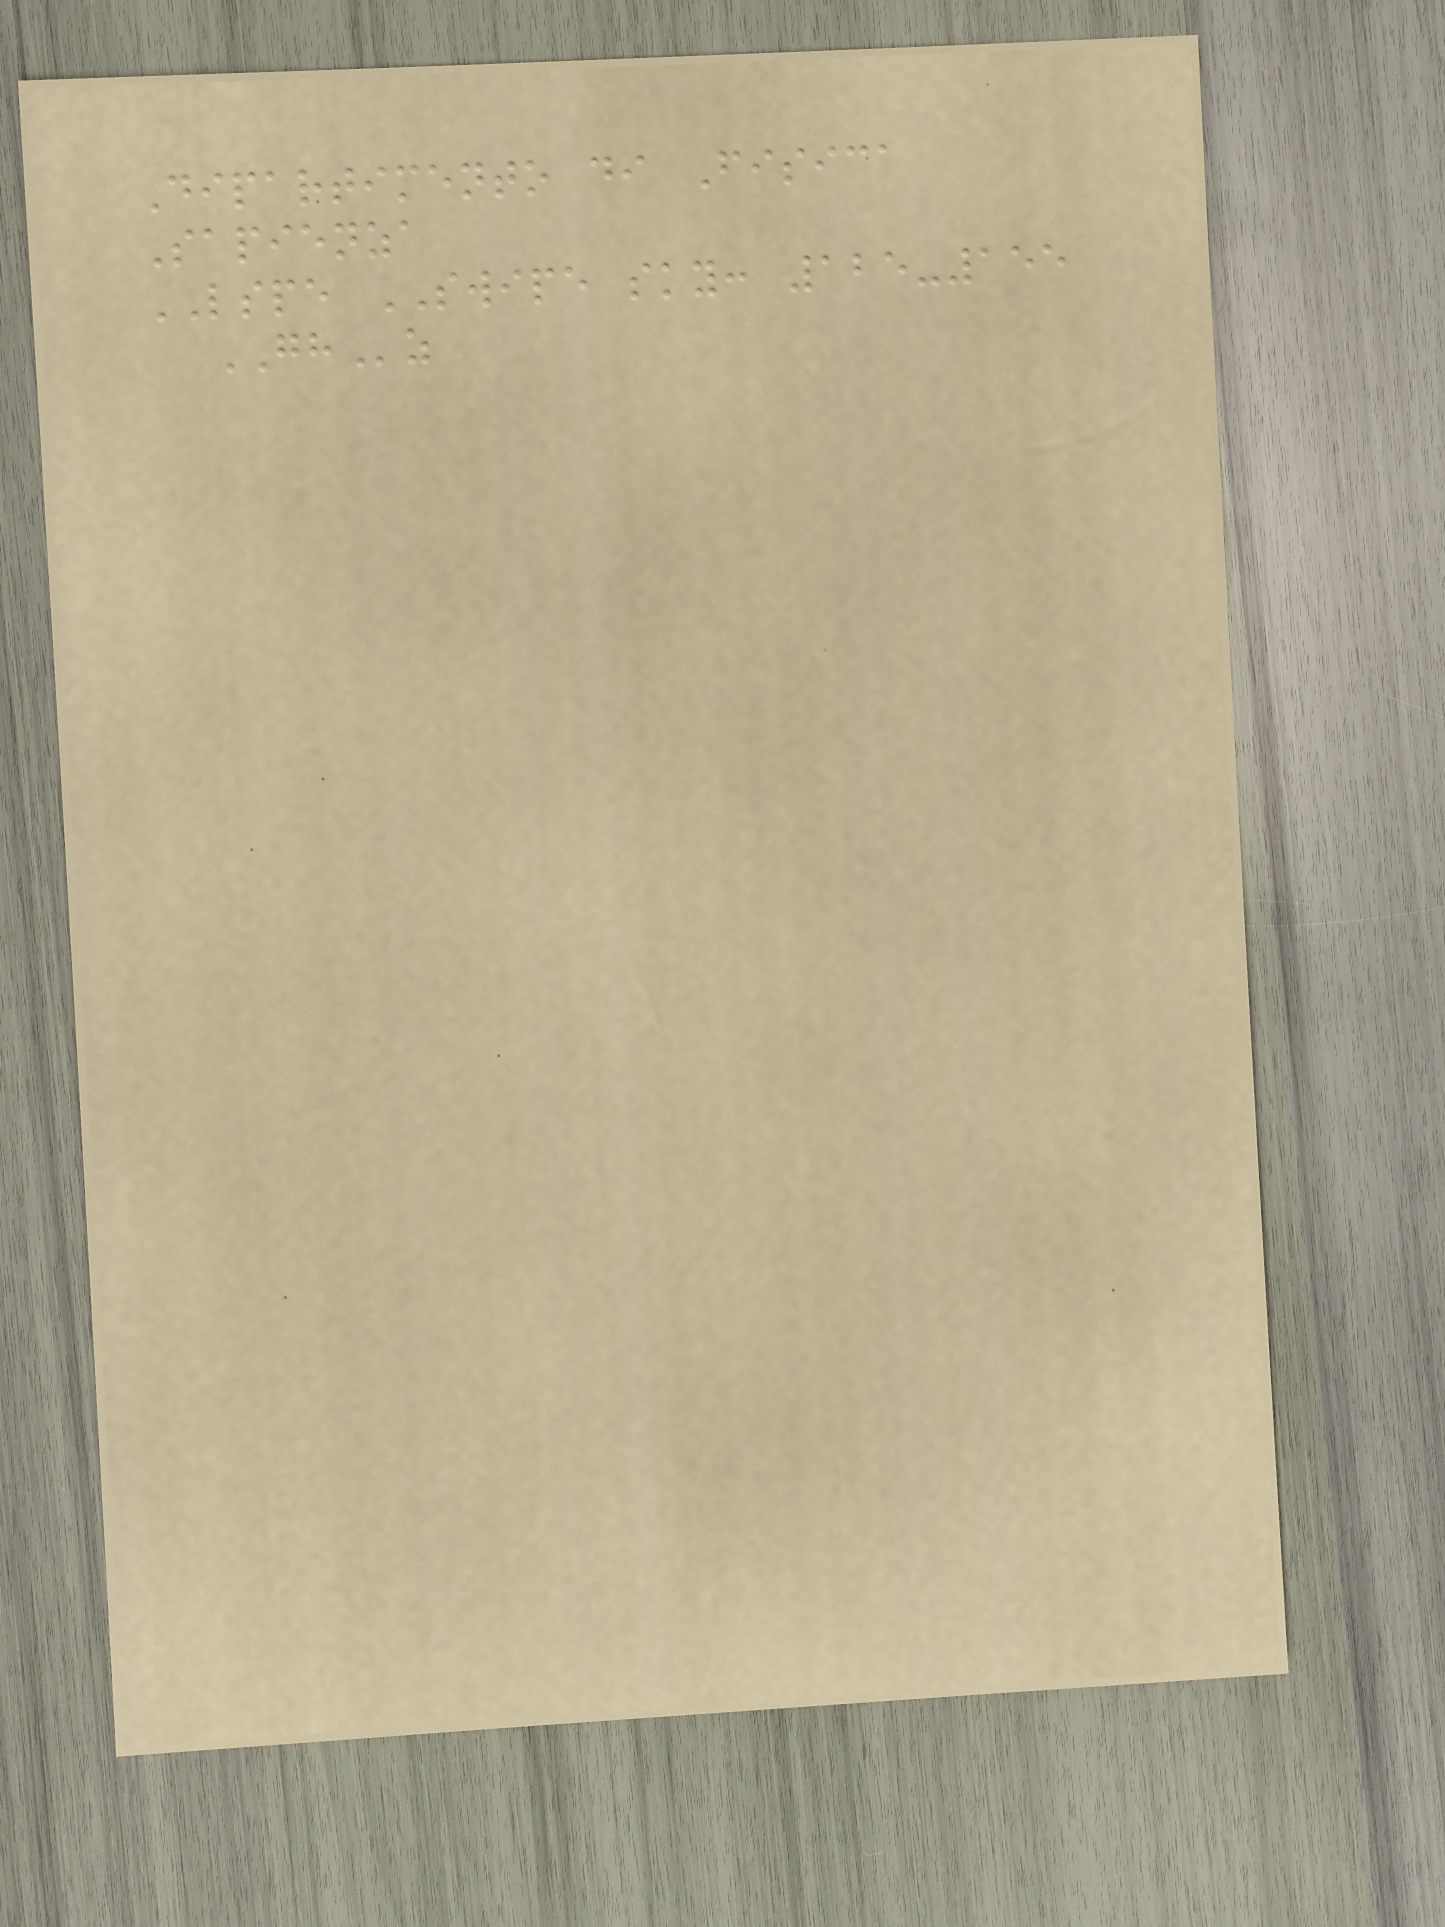Dipartimento di Fisica
Sapienza
LSPE SWIPE sky: 125-155
GHz
